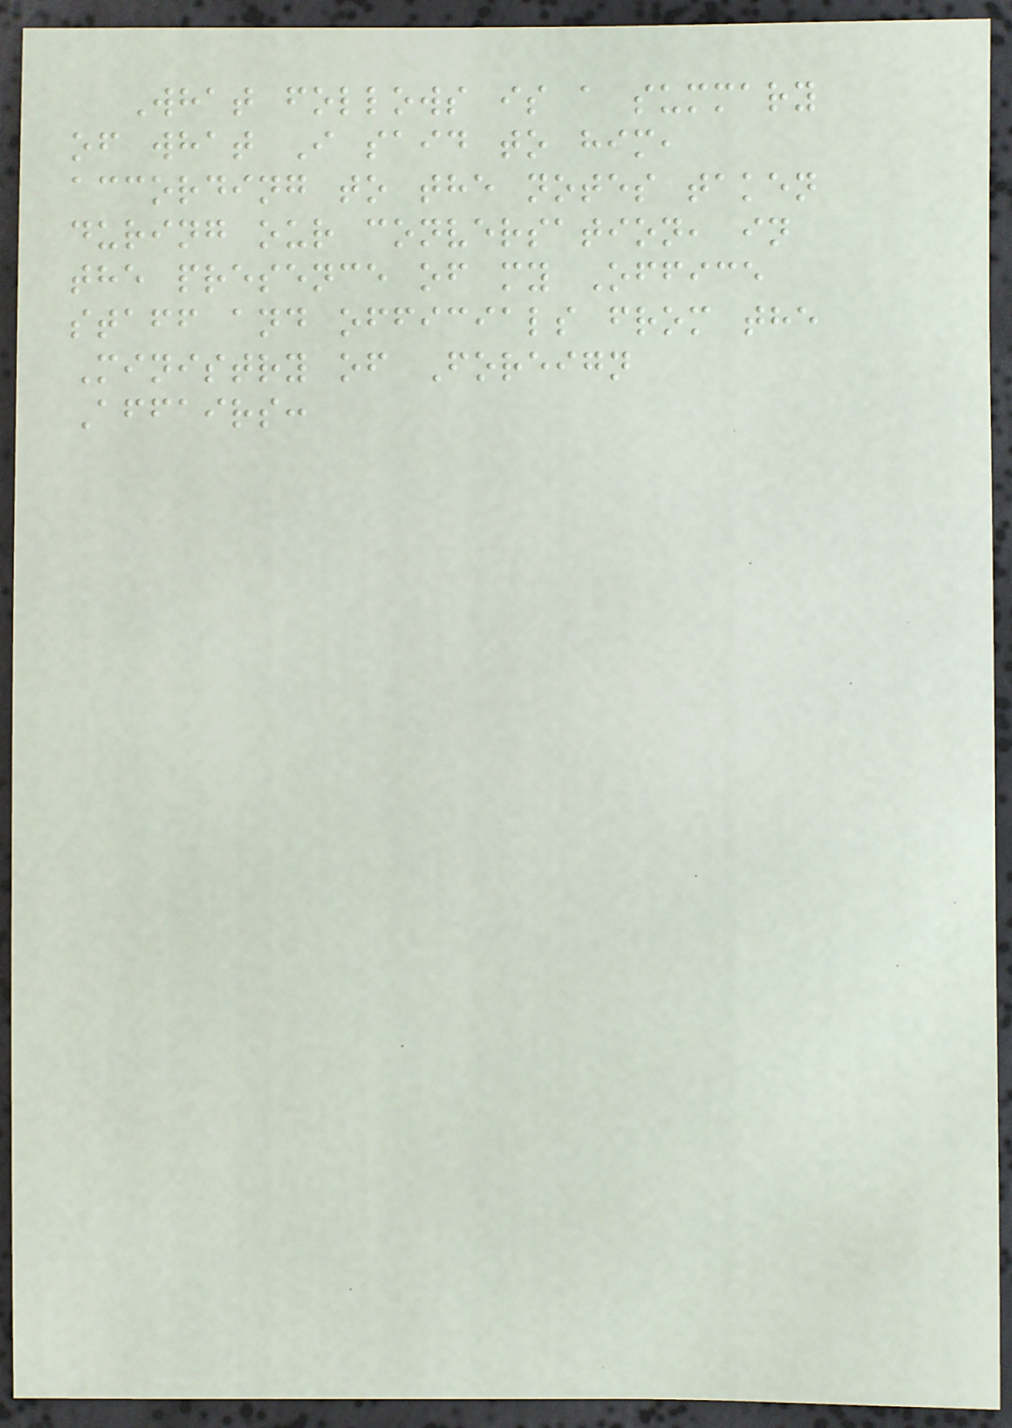What follows is a summary
of what I said to him,
according to the notes taken
during our conversation, in
the presence of my Office
staff and officials from the
Ministry of Foreign
Affairs:
